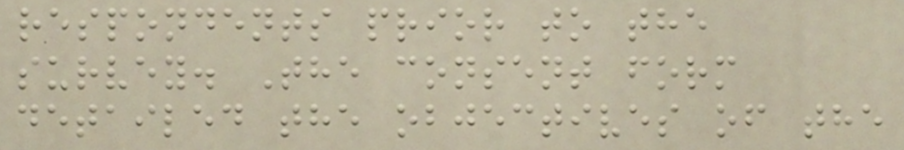respondents prior to the
survey. The consent form
detailed the objectives of the
